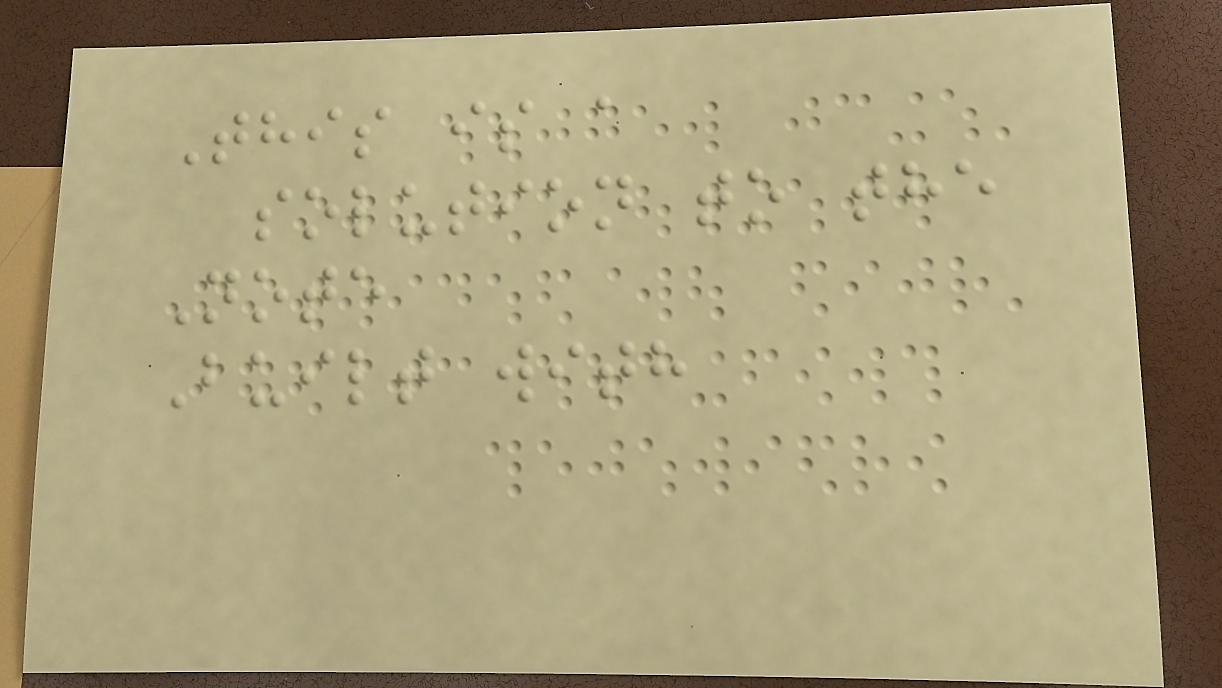This is a
solution to the
Note
Built with
